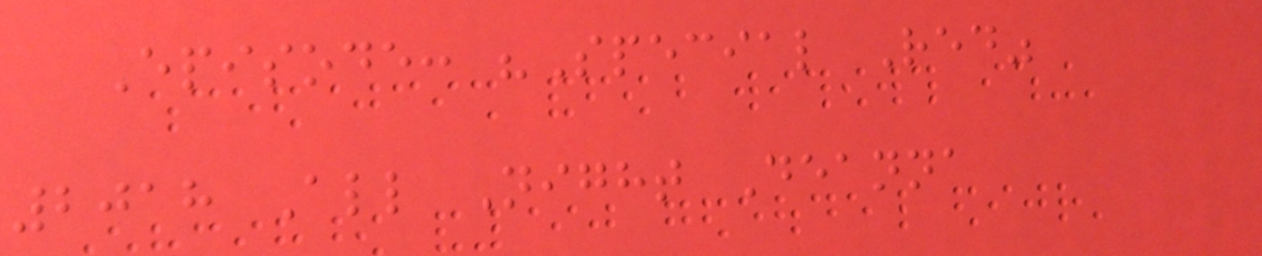Episode: "Special Red"
2018 All Night Deanna
